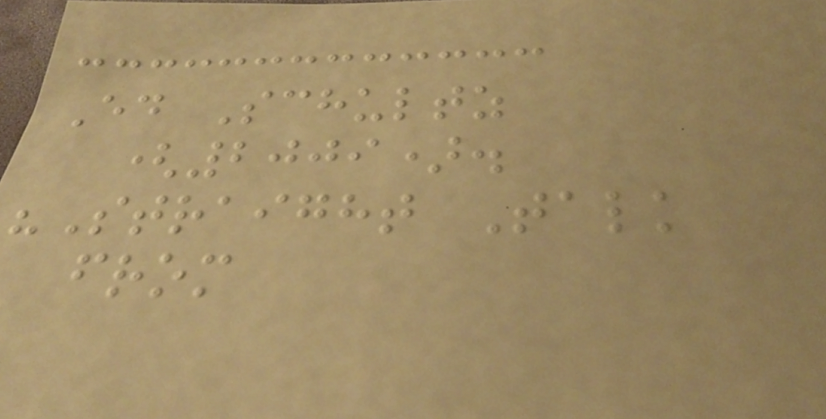Ed Schultz
(2009).
"Straight Talk
from
